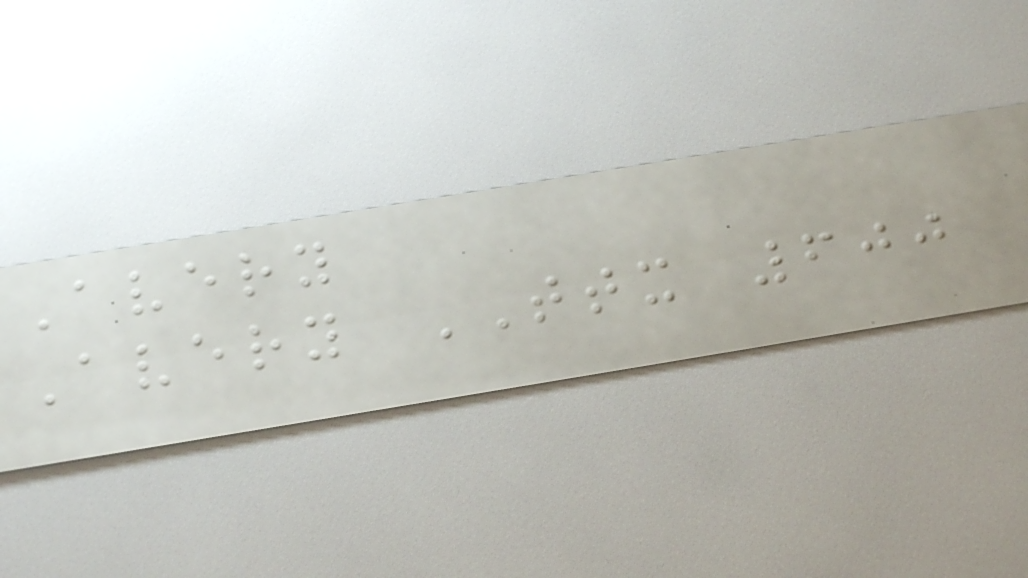Avery
Avery TTX 600
